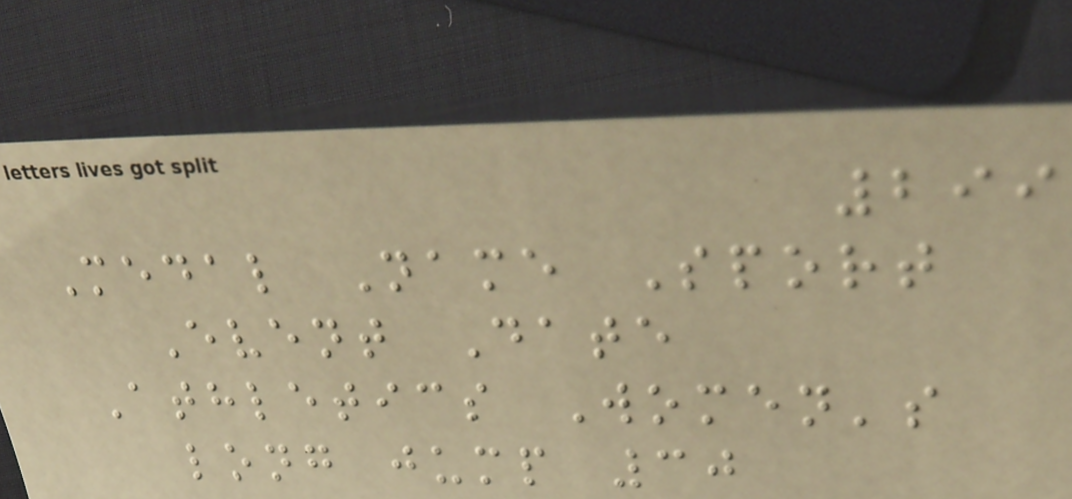299
Medal Name Sport
Event Date
Athletics Women's
long jump 30
